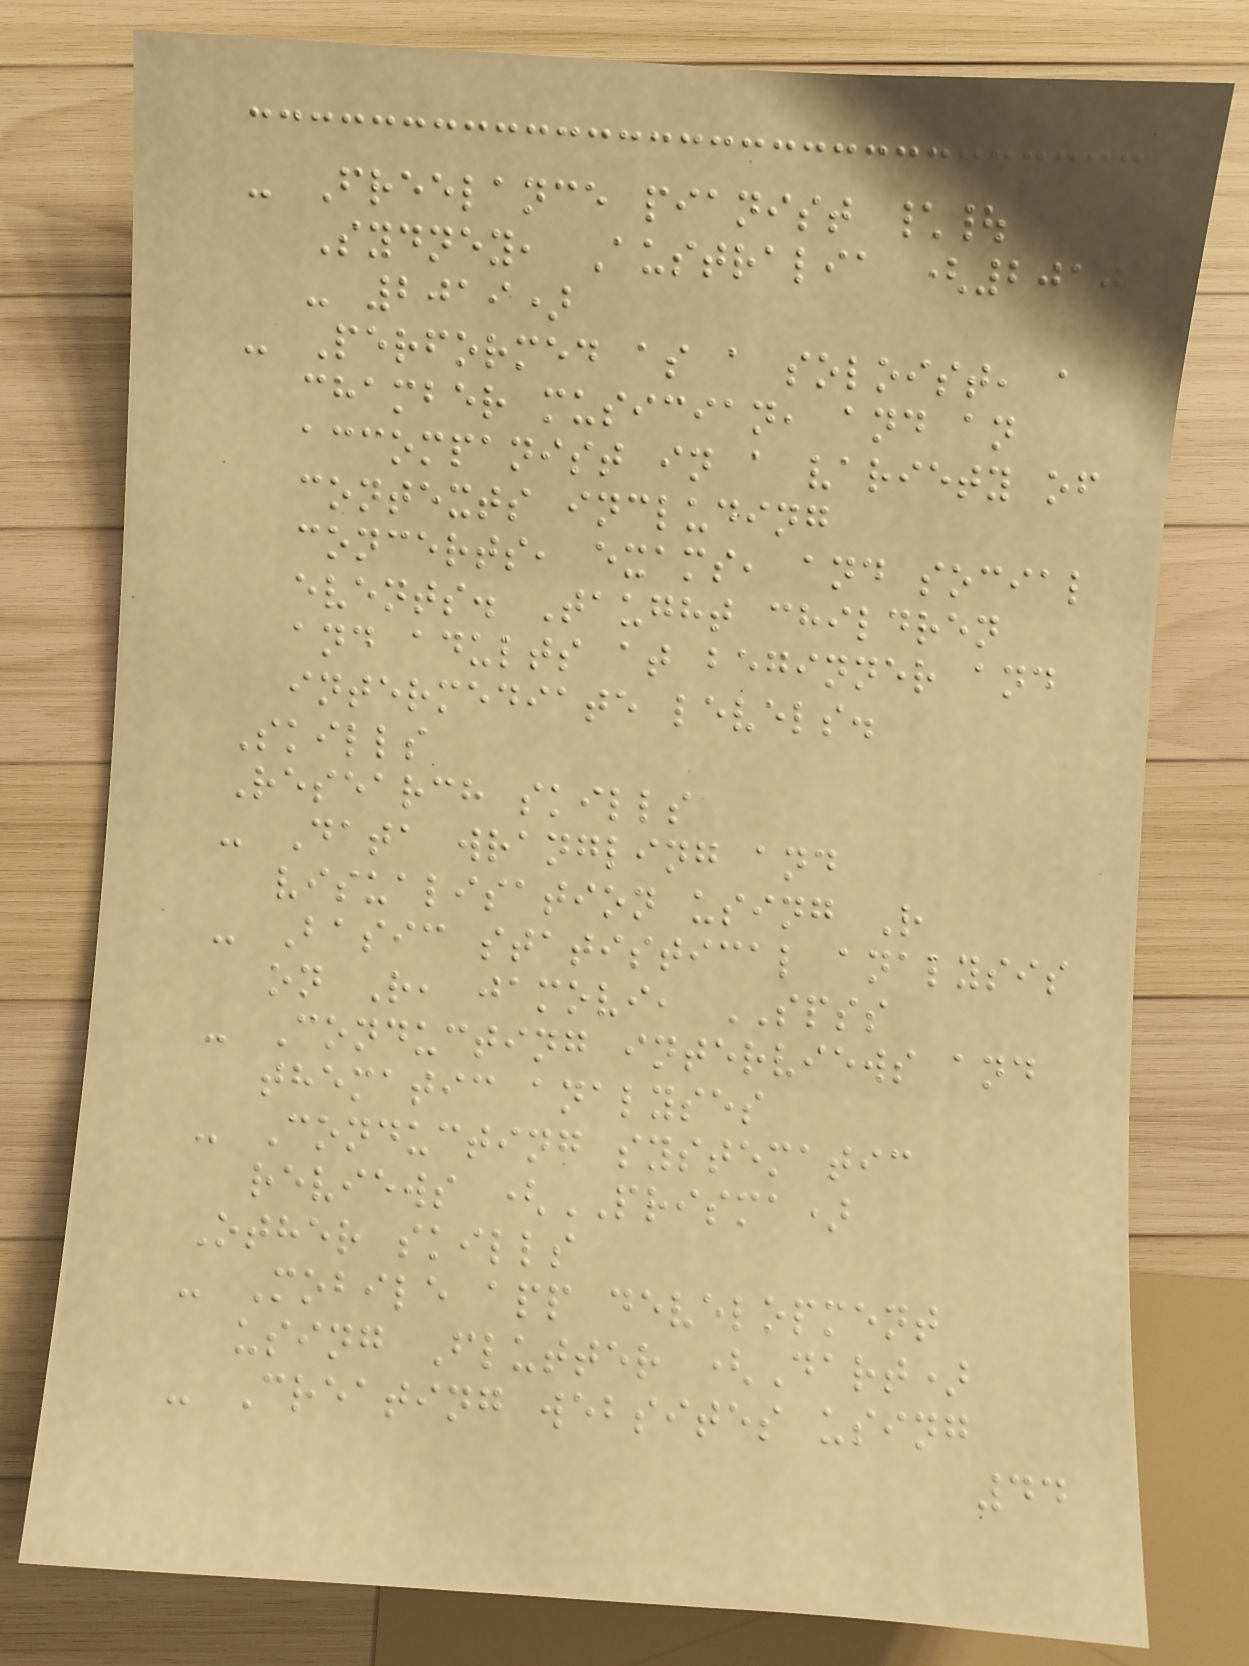- Freelance pianist \|
Sydney, Australia (2010
- 2019)
- Performed as a soloist, a
chamber musician, and an
accompanist in a variety of
contexts including
concerts, exams, and social
events. Taught children
and adults at beginner and
intermediate levels.
Skills
Research skills
- Data wrangling and
visualisation using R
- Basic statistical analysis
on R, jamovi, SPSS
- Conducting interviews and
thematic analyses
- Conducting systematic
reviews (PRISMA)
Other skills
- Mobile app development
using Flutter (Dart)
- Creating websites using
44
